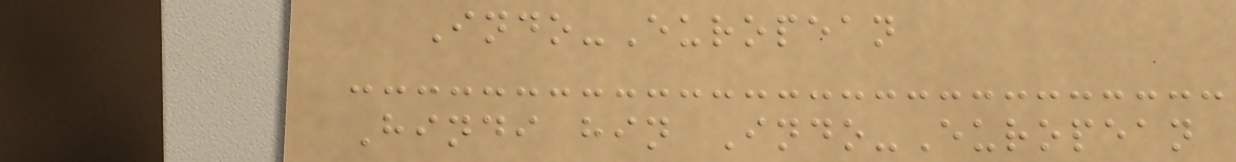Indo-European
Hindi hin Indo-European
